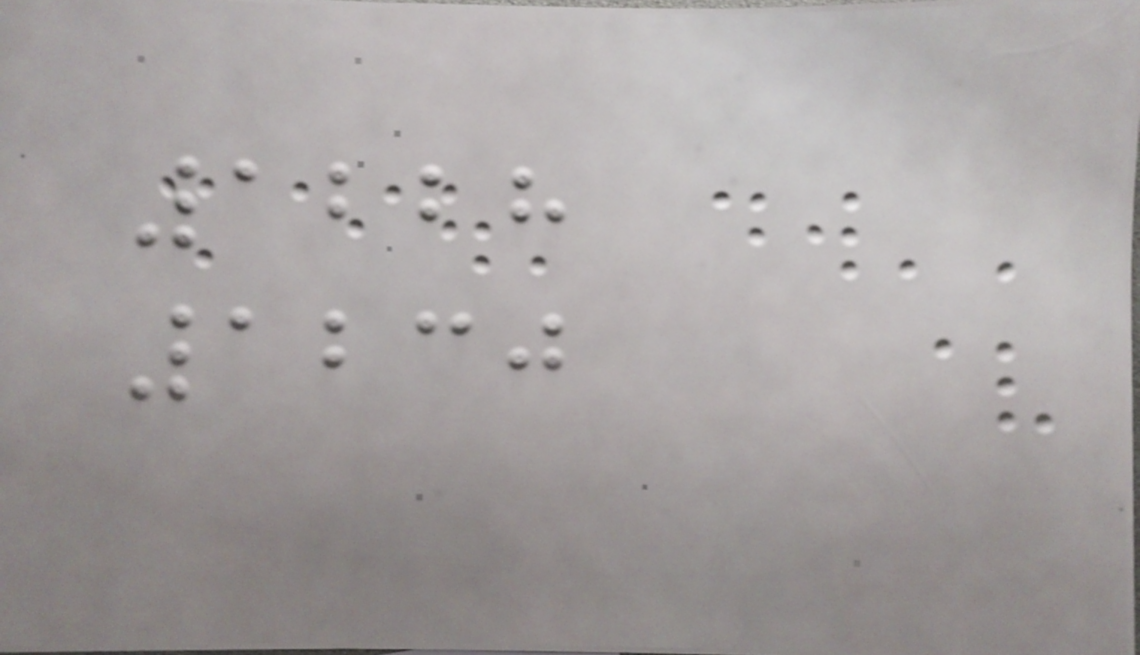1228
1230
